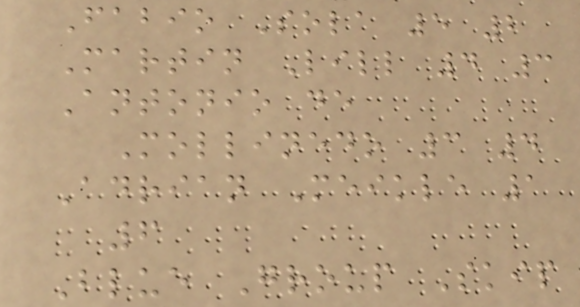Fabio Sola 5 2
Martin Lill 4 3
Antonio de
Mollinedo 3 4
Adrian Meikle 1
6
Blue Group Skip
